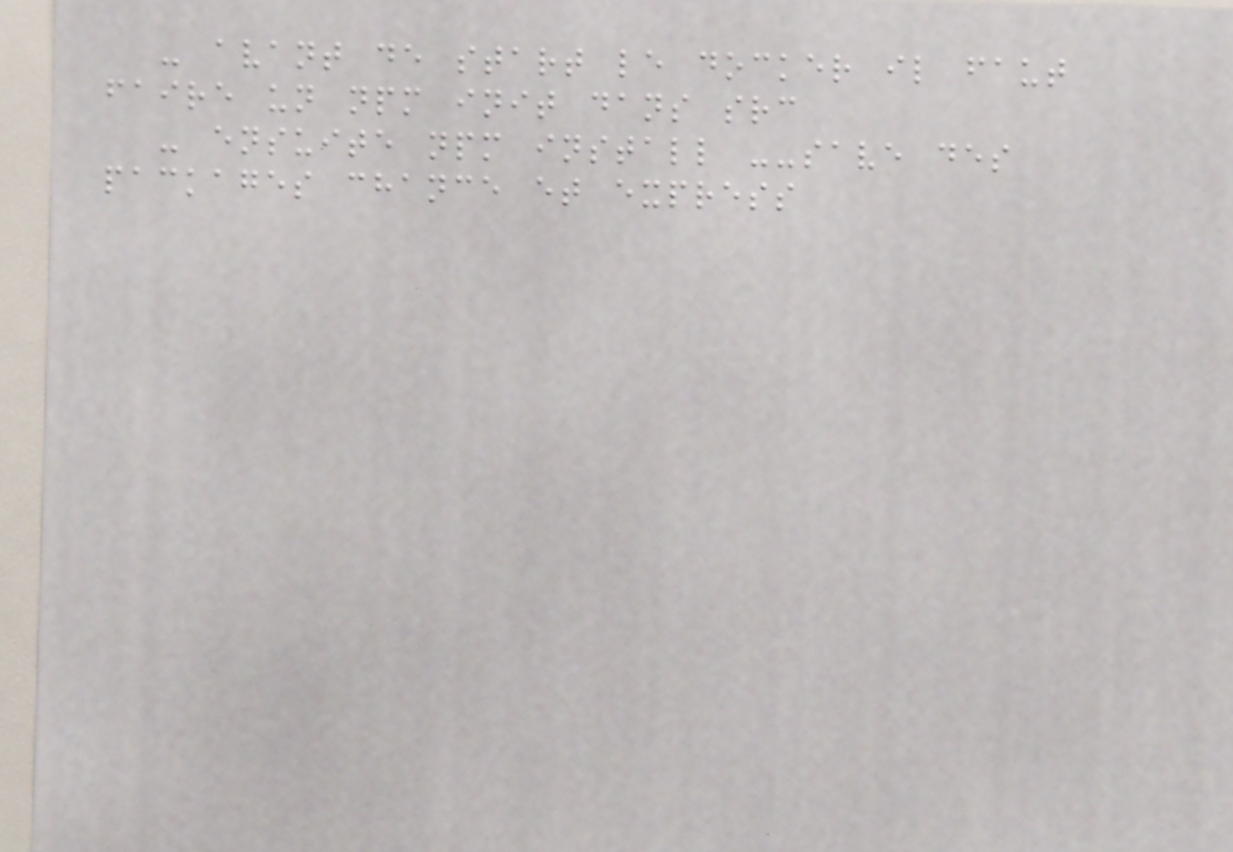- avant de start le docker il faut
faire un npm init dans src
- ensuite npm install --save des
packages chance et express
